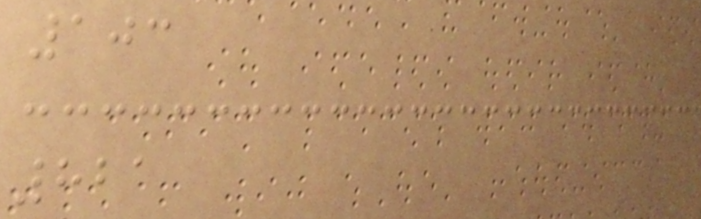103
821
